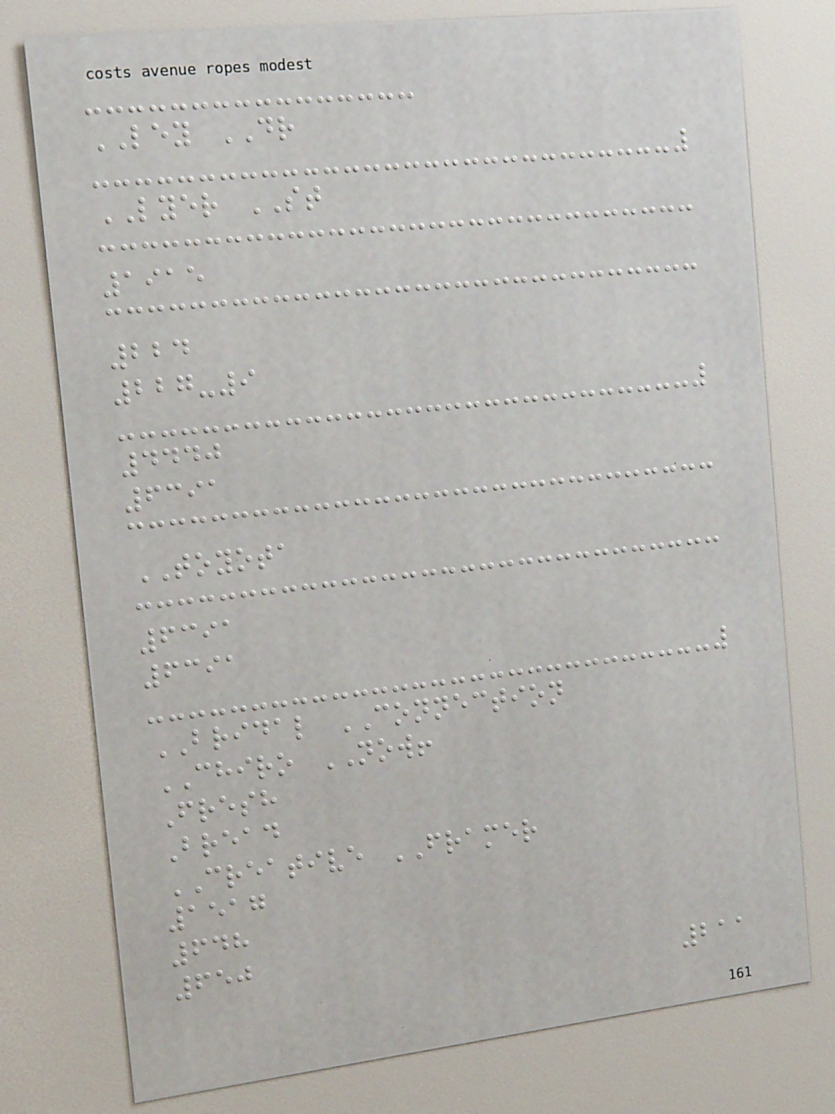LEY DR
LYER ST
1915
224
227-9
4440
6391
TOYOTA
6391
6391
BRIDAL CONNECTION
CHIRO NOW!
Fresh
Bread
CREATIVE FRAMER
1517
648
650
211
